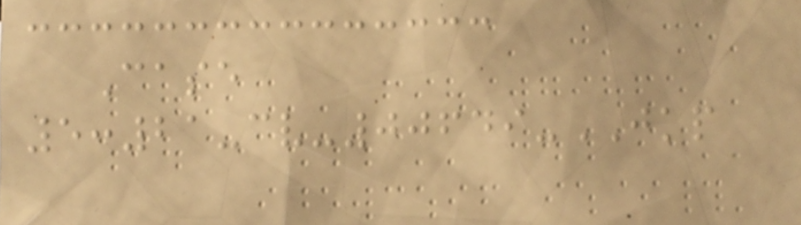Case
5:21-cv-00649-JKP
